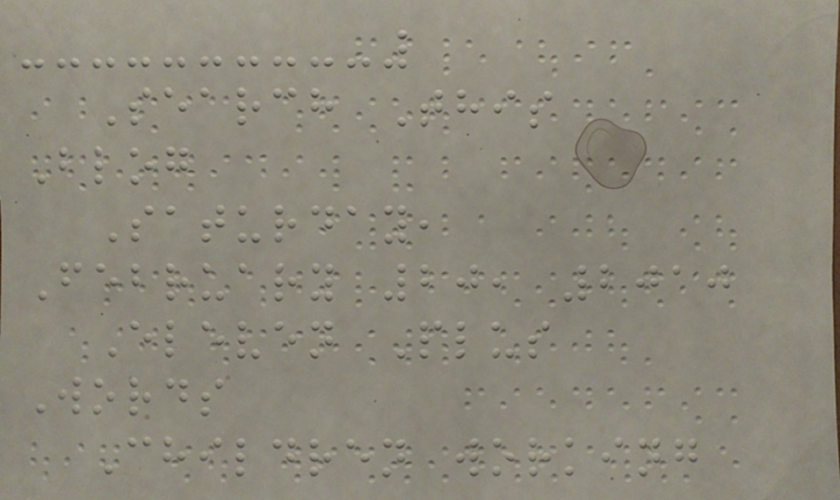Search This
Blog
Saturday,
February 20, 2010
Eleven Plus
Words
Children working
